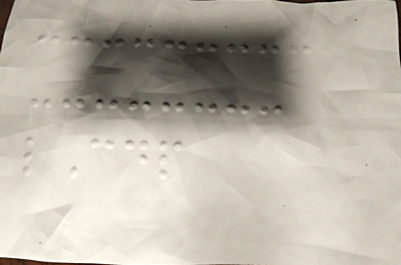lCdp
